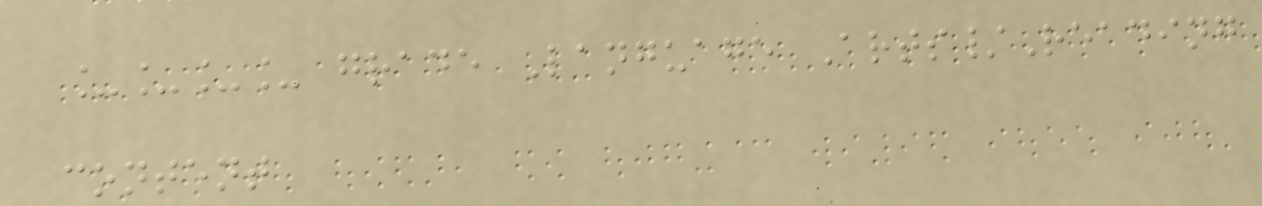____ grade Language Arts/Reading
content
